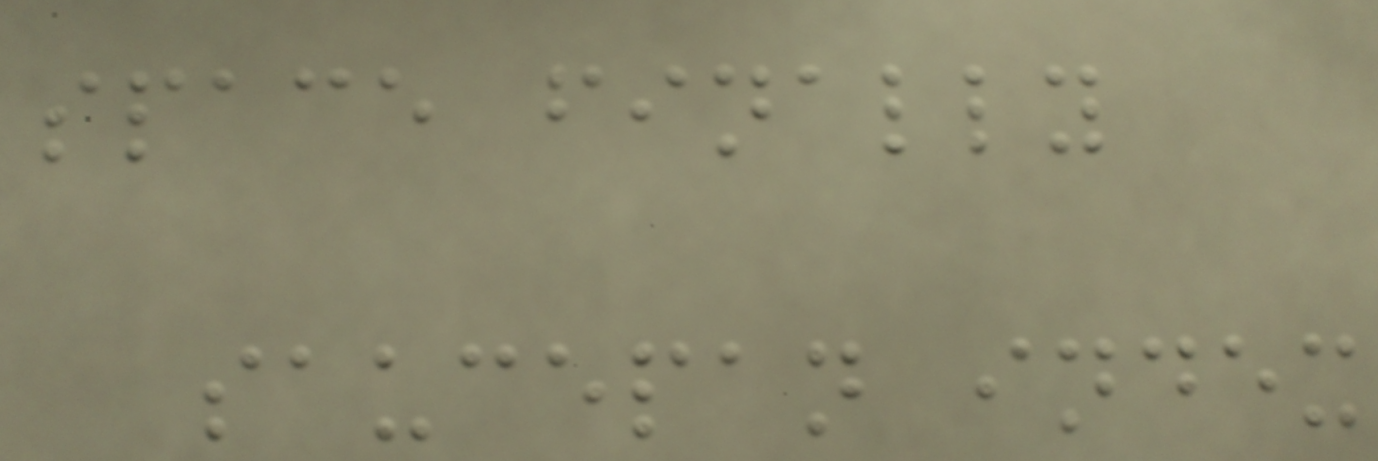space finally
saucepan index
